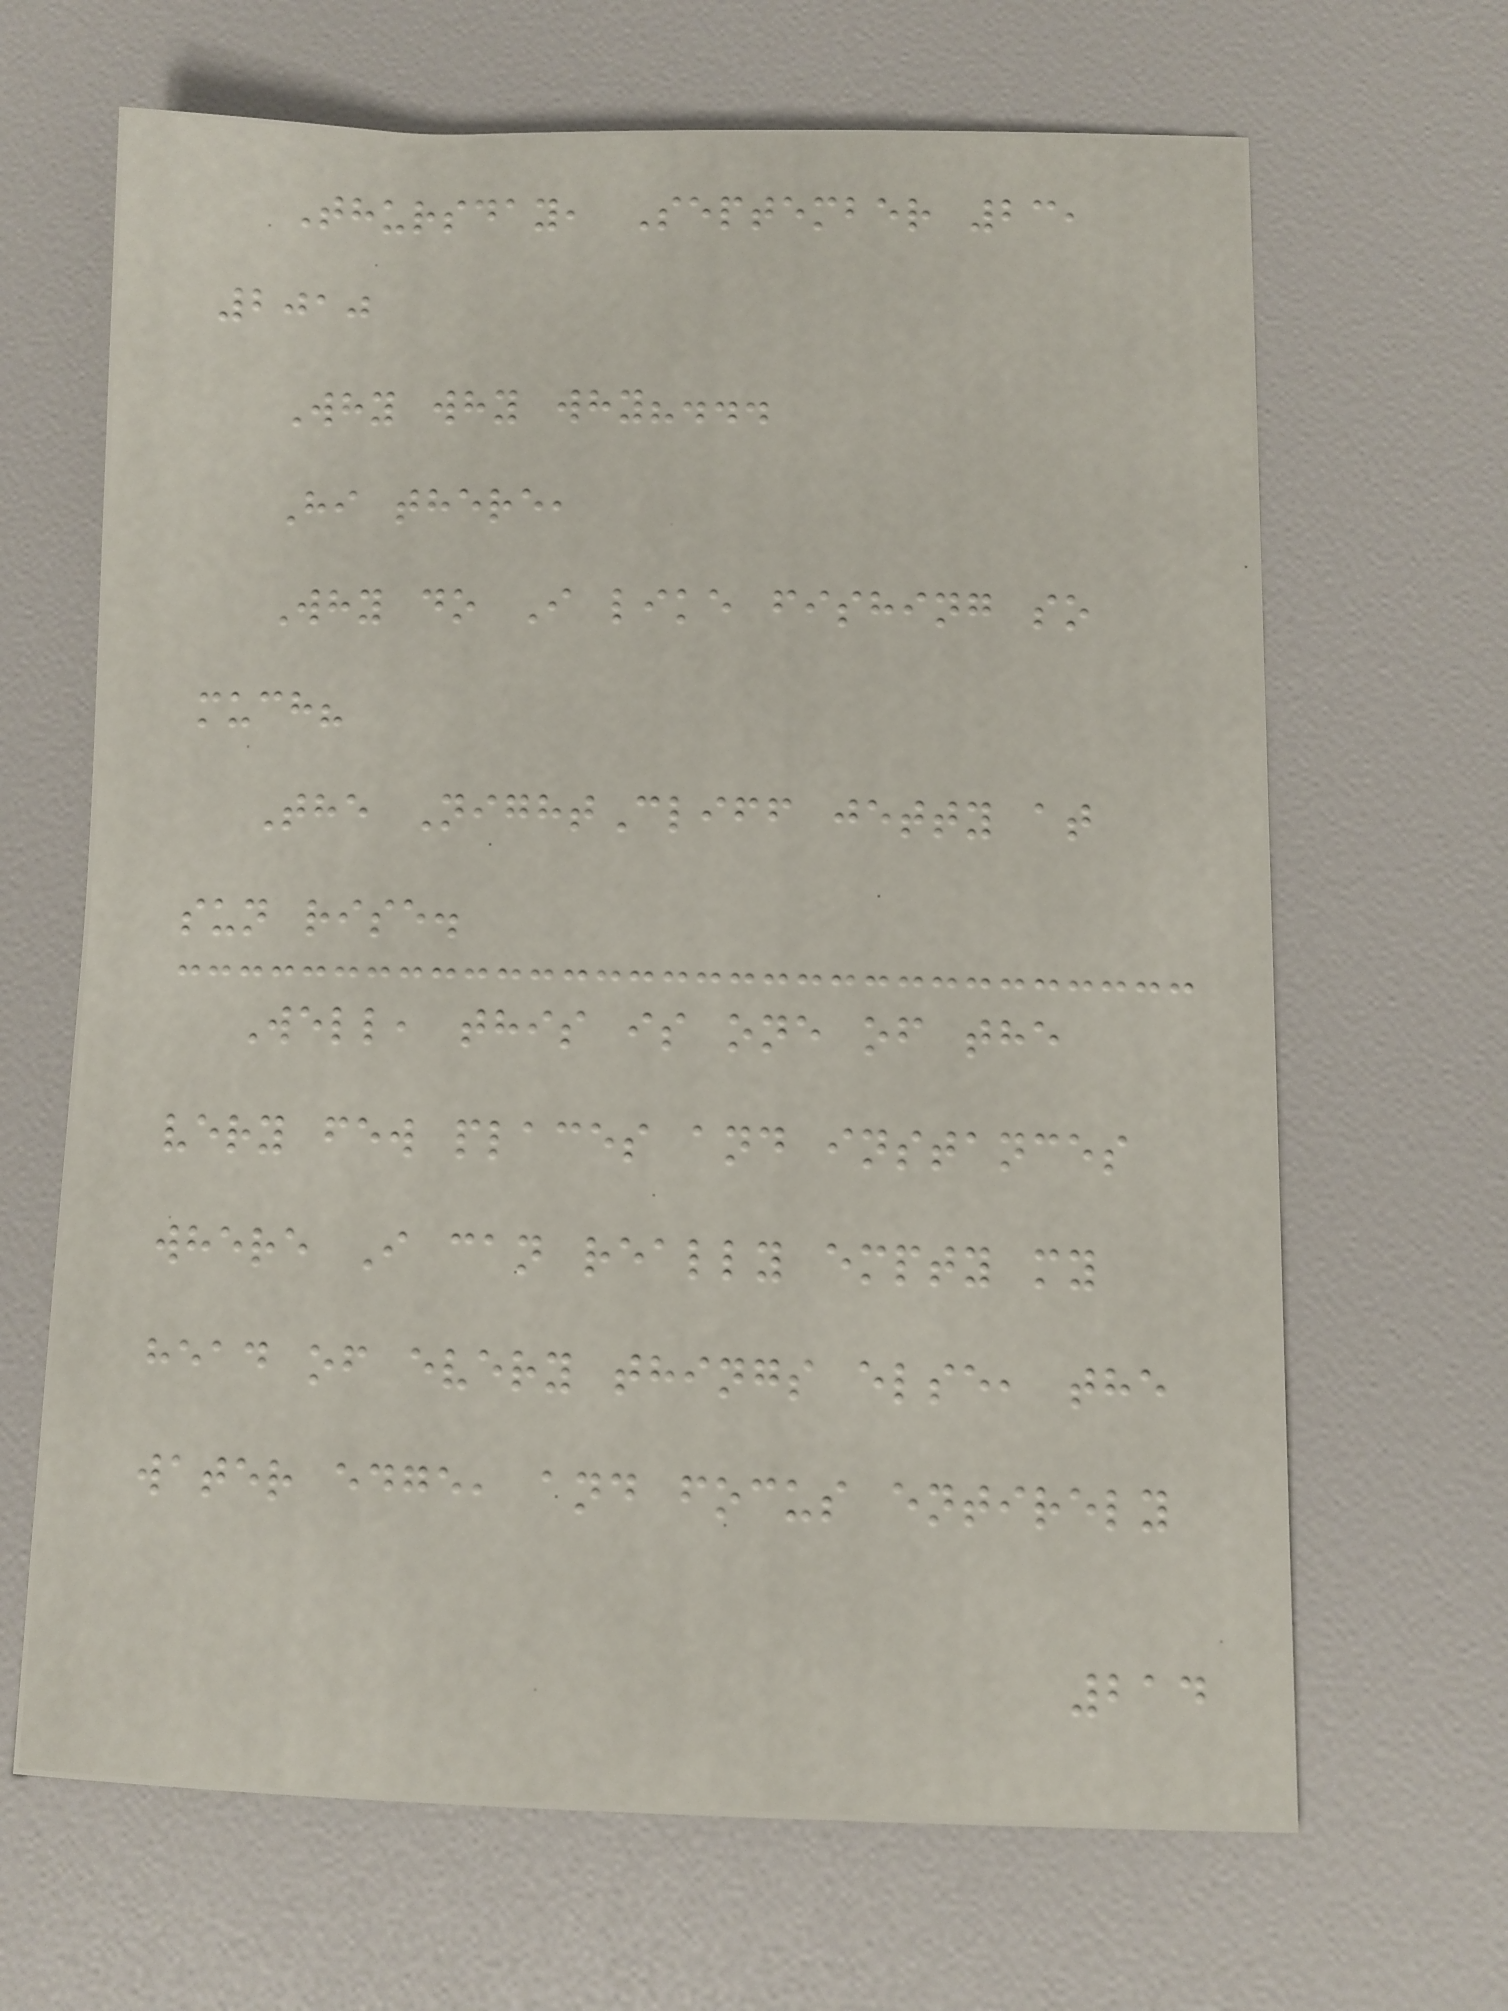Thursday, September 23,
2010
Why why why?...
Hi there,
Why do I like fishing so
much?
The NightCliff jetty at
sun rise.
Well, this is one of the
very few places and instances
where I can really empty my
head of every things else, the
water edge, and focus entirely
214
